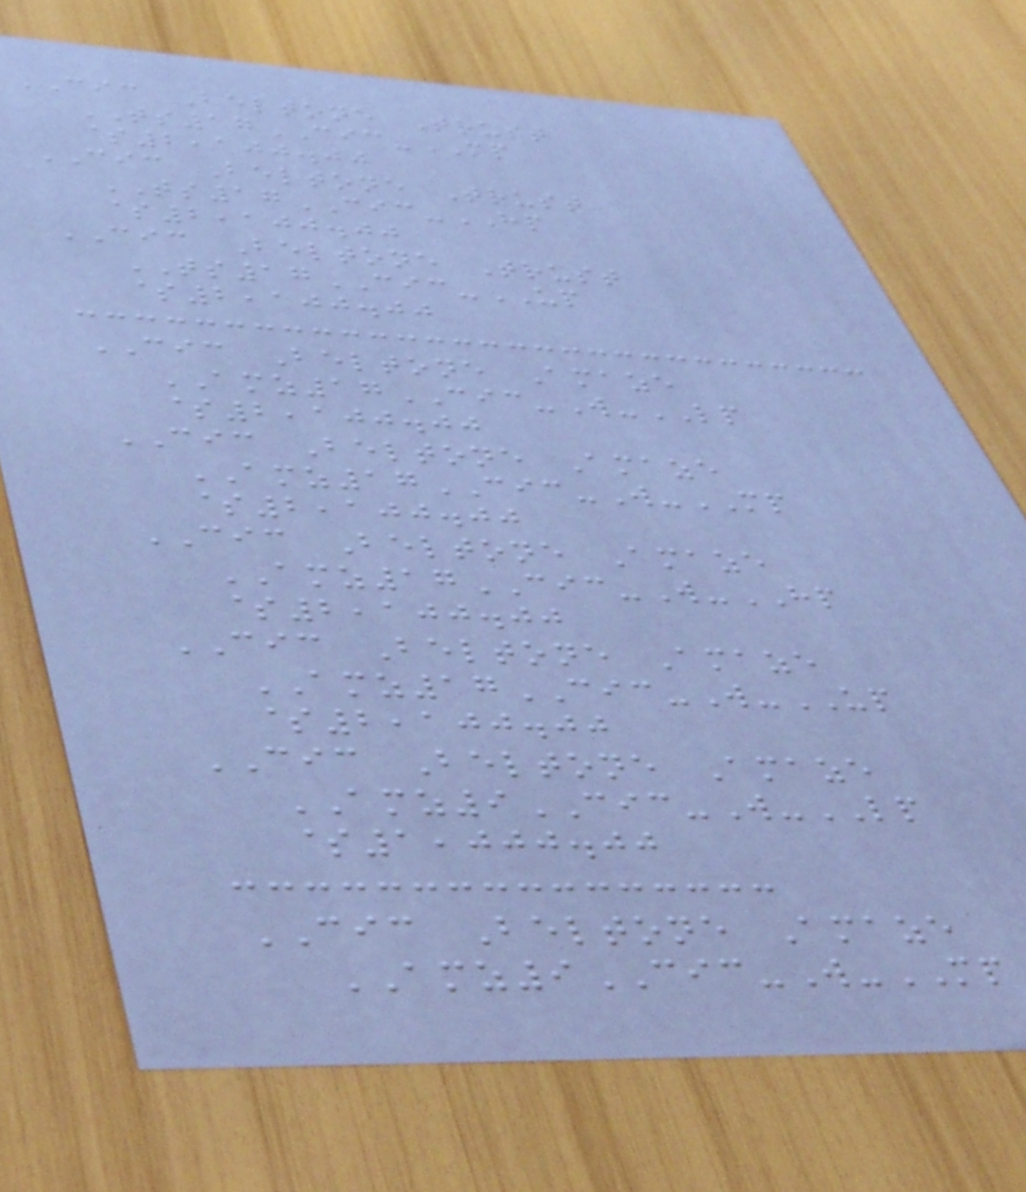CIC Beltone Trust
TS17CIC-MP
$2,100.00
CIC Beltone Trust
TS17CIC-HP
$2,100.00
CIC Beltone Trust
TS17CIC-UP
$2,100.00
CIC Beltone Amaze
AMZ17CIC-W-LP
$2,100.00
CIC Beltone Amaze
AMZ17CIC-W-MP
$2,100.00
CIC Beltone Amaze
AMZ17CIC-W-HP
$2,100.00
CIC Beltone Amaze
AMZ17CIC-W-UP
$2,100.00
CIC Beltone Amaze
AMZ9CIC-W-LP
$1,000.00
CIC Beltone Amaze
AMZ9CIC-W-MP
